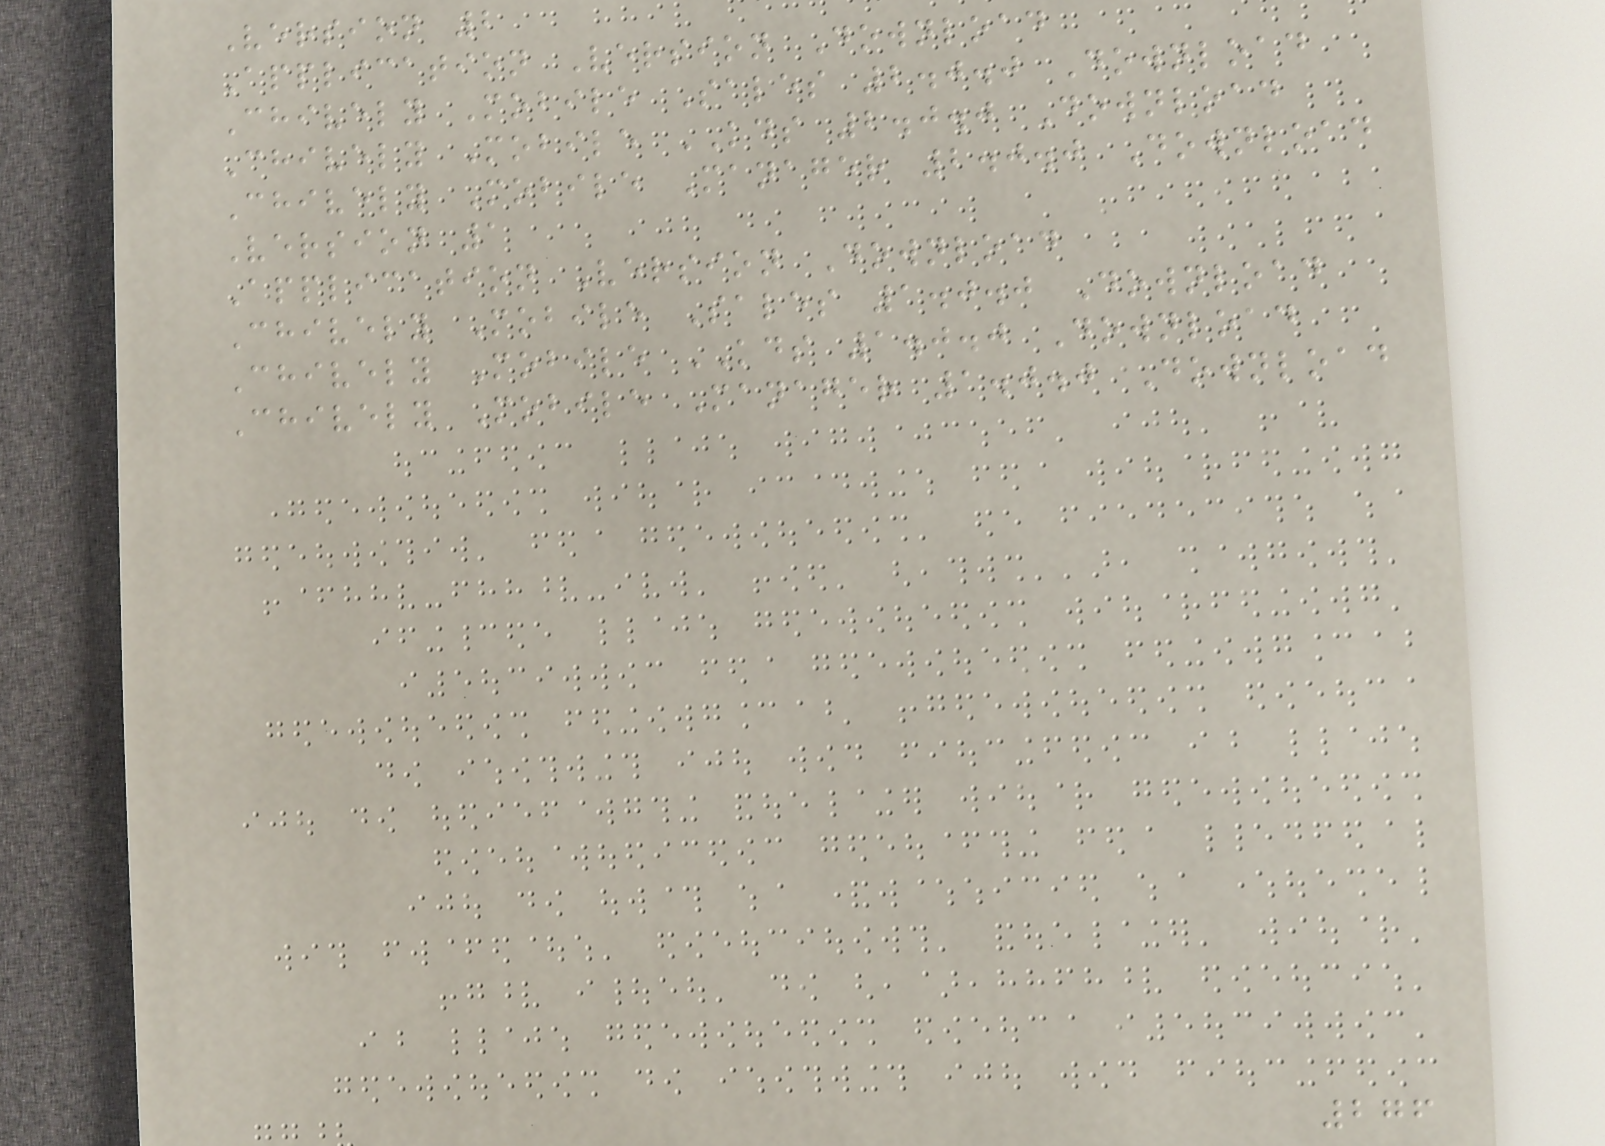Version 2
Application Version Download
Chively Mobile Sales 2.0.0 Download
Chively Mobile KDS 2.0.0 Download
Chively Mobile Manager 2.0.0 Download
Version 1
Application Version Download
Chively Mobile Sales 1.0.0 Download
Chively Mobile KDS 1.0.0 Download
Chively Mobile Manager 1.0.0 Download
276
